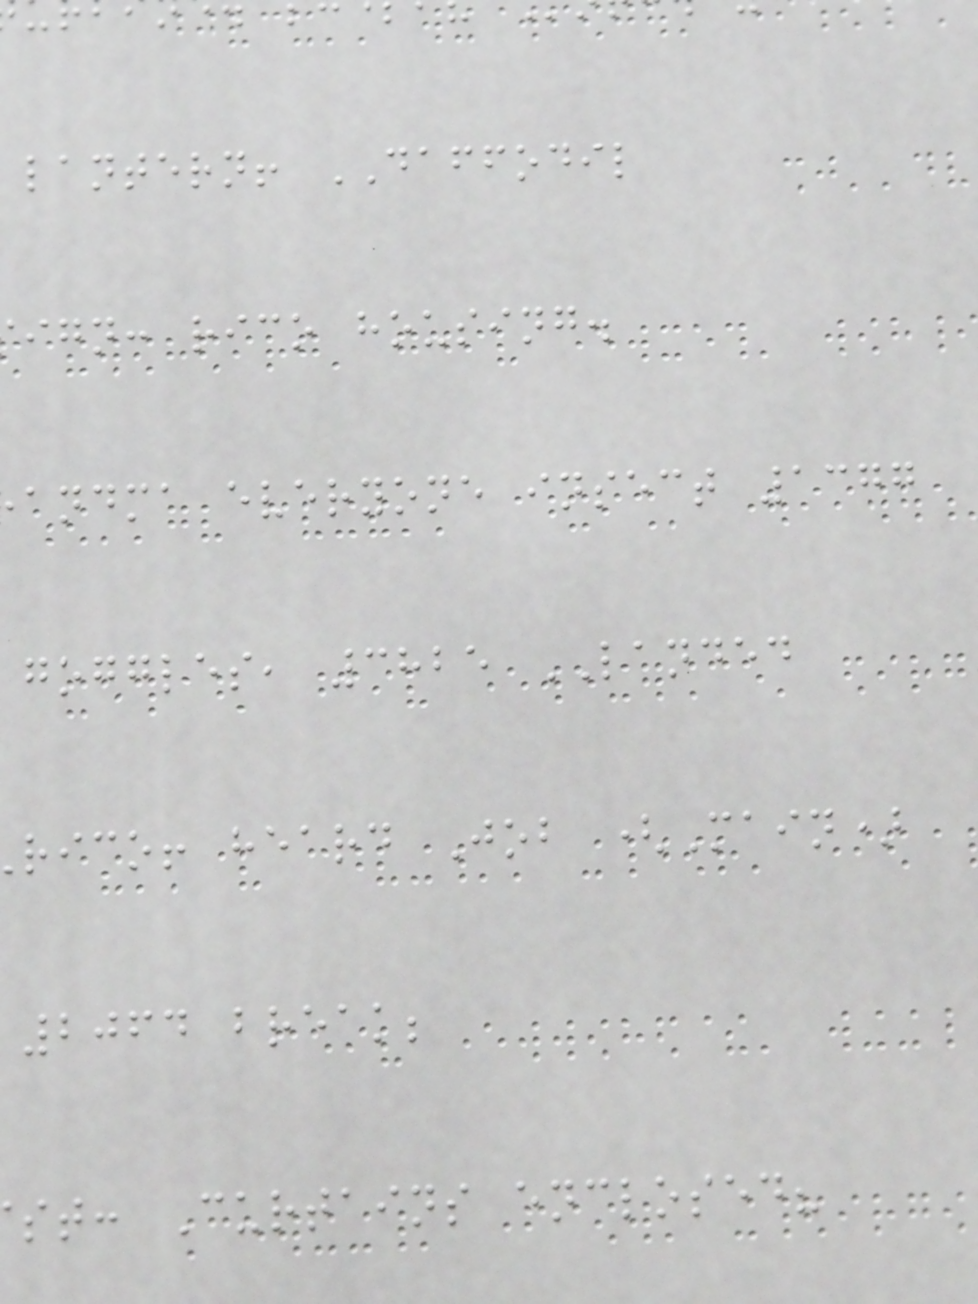lantern! DAFFODIL
ign: rico housing.
andma everyone insect 1377
goggles, 3825 LANDED
rico! heard Job (Main)
2064 break;
st: Curtains enclosed?
